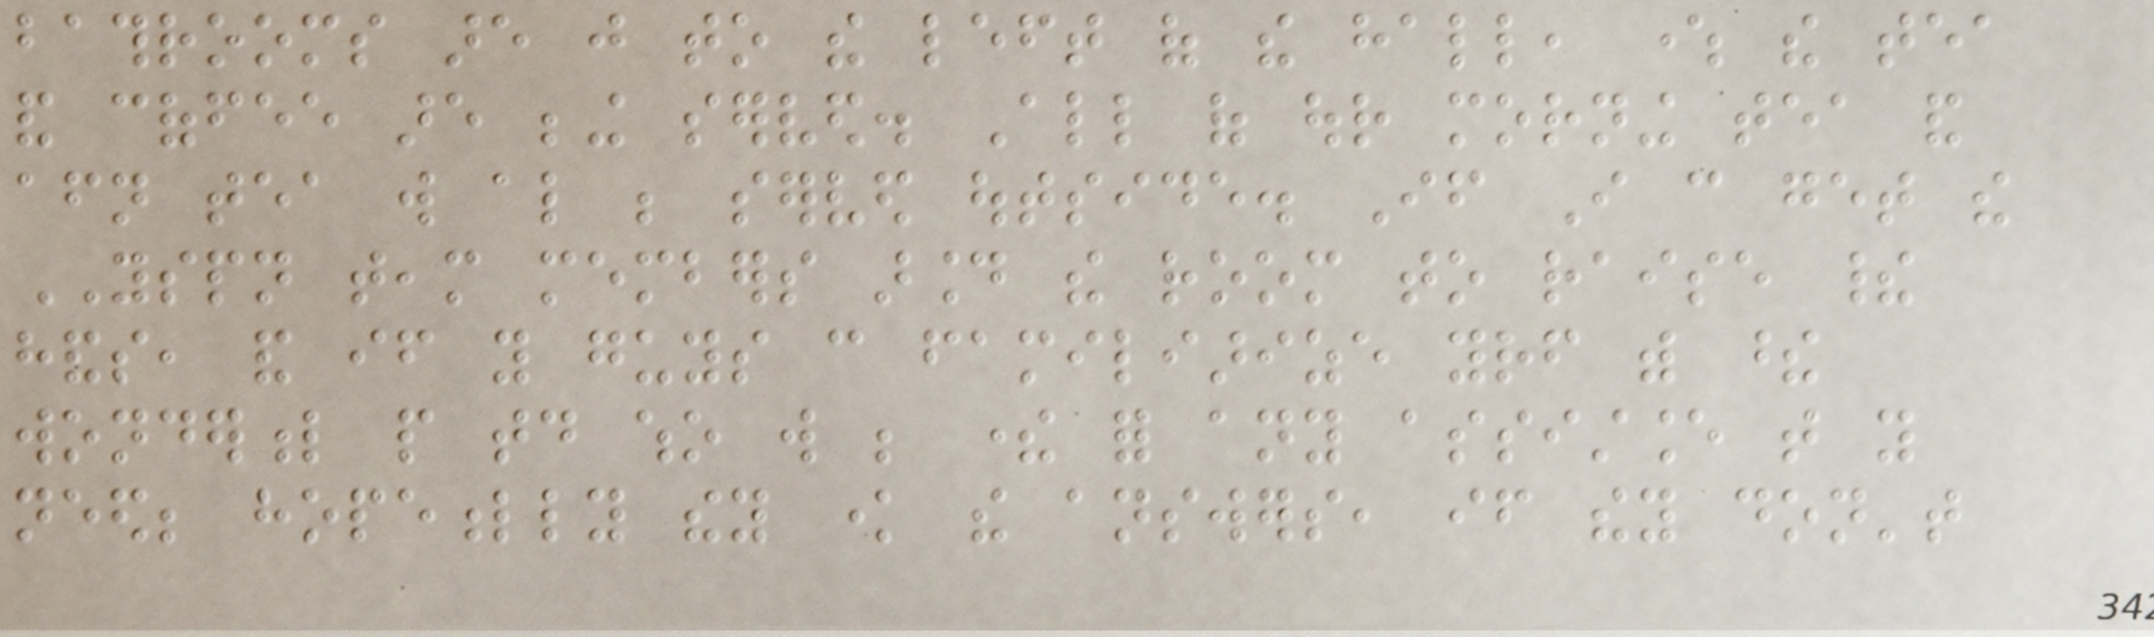bathrooms are just to the left of the hall, where the tea
and coffee are being served. All of our morning tea and
afternoon tea will also be served outside. If I can get the
YSPN team members around the room to raise their
hands, and if you guys can familiarize yourself with these
wonderful people today who will be there for any assistance that you
need; hopefully they know the answers, if they don't
